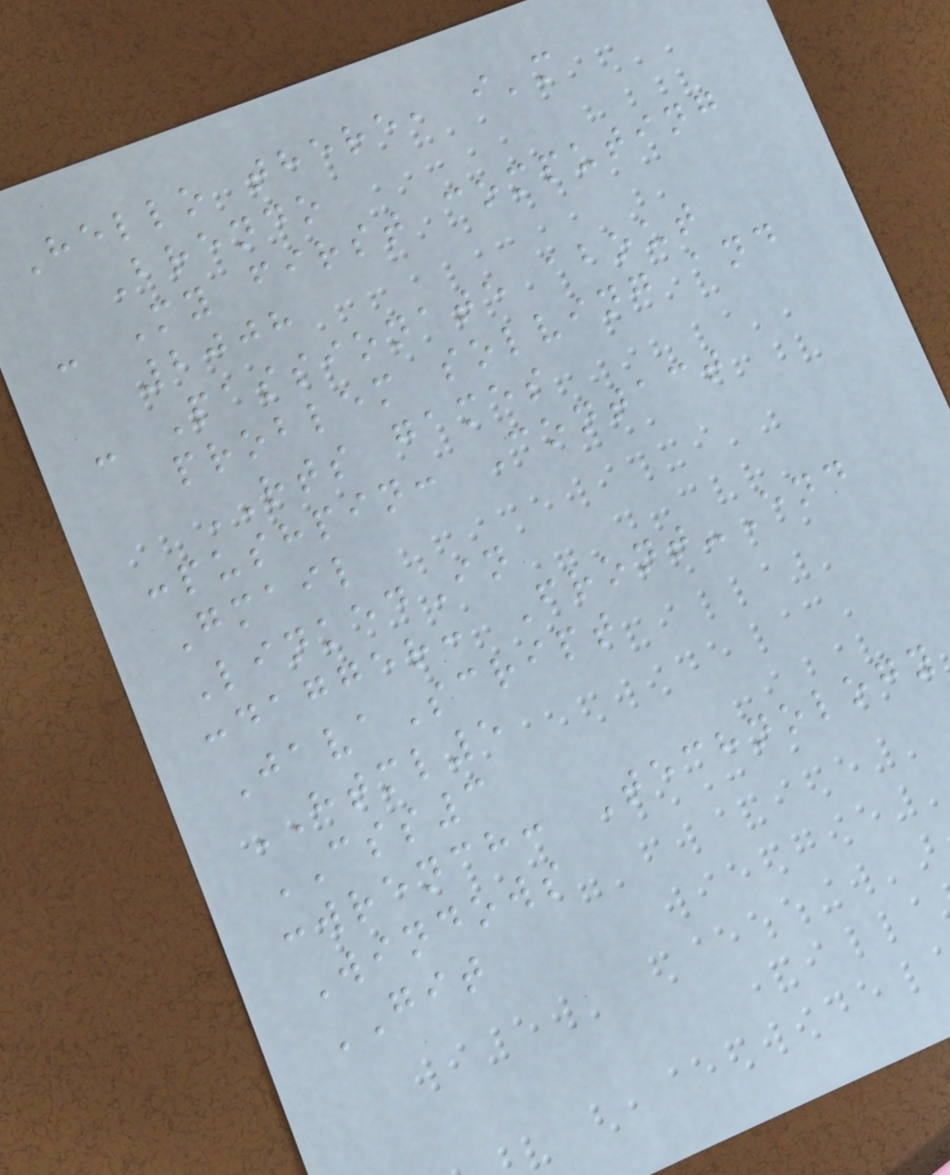Hello there, i'm
Brendo
- My first computing
2008
- Passionate about
problem solving and
RTS games
:pushpin: Contact
Gmail
LinkedIn
:dagger: Front-End
JavaScript
HTML5
CSS3
:wrench: Technology
Windows
GIT
